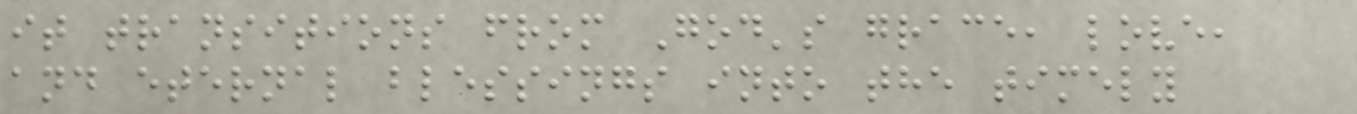it transitions from God's grace, love,
and eternal blessings into the timely
